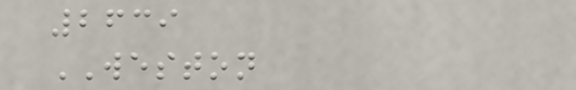2639
WESTON
